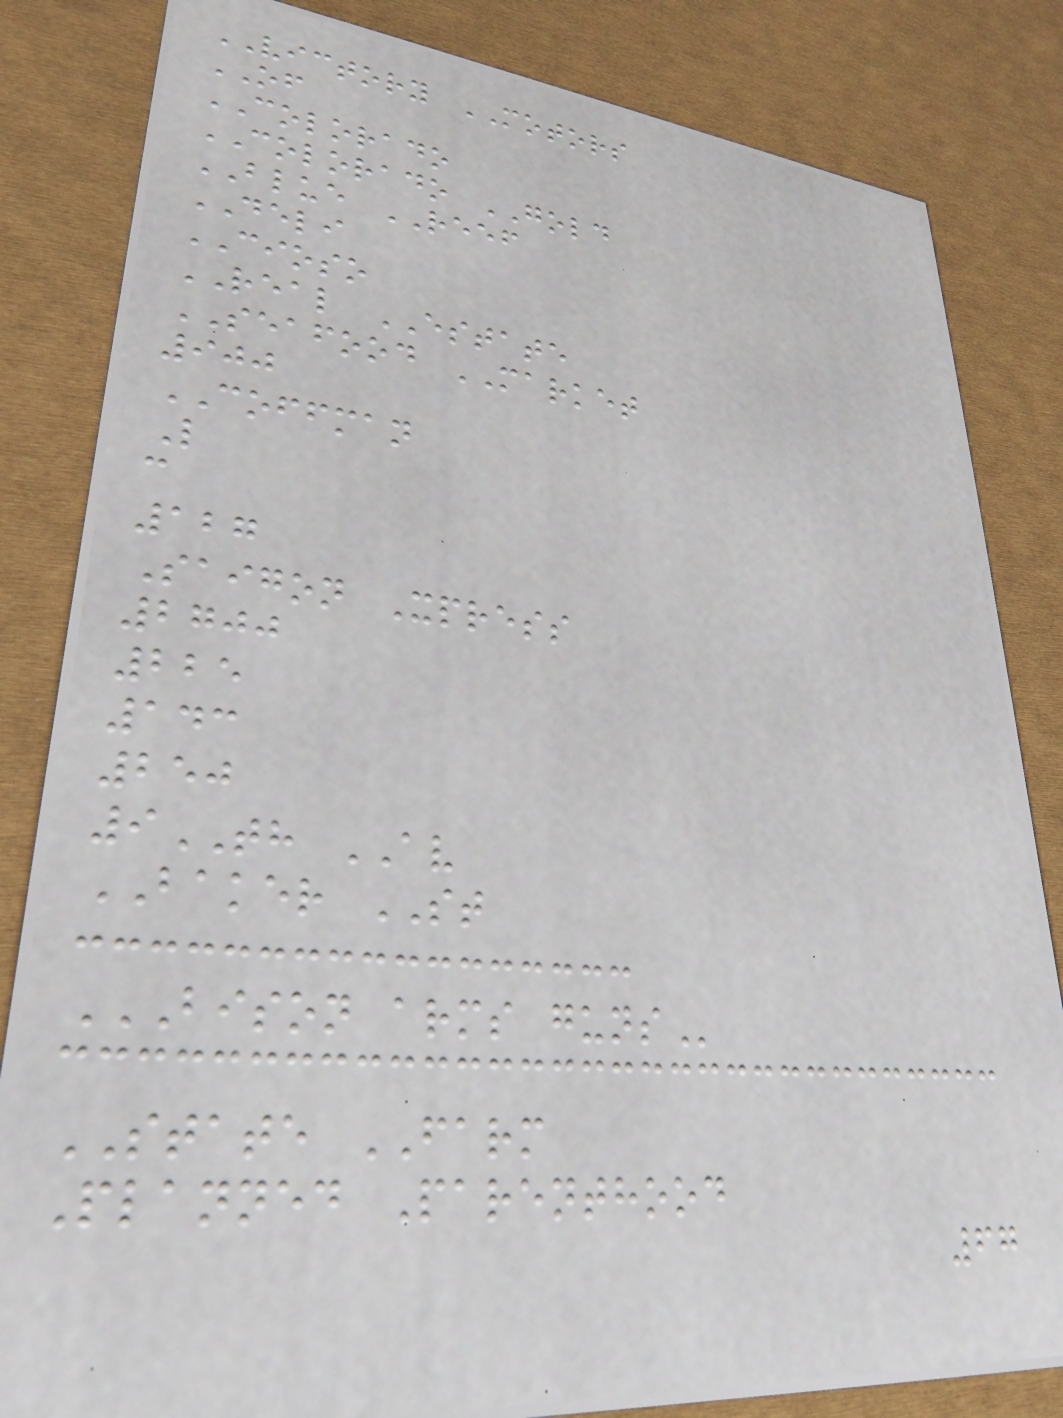VICTORY MOTORS
OF
COLORADO
COLORADO GOLD
BLUE REEF
DELI
CIOSO
REAL ESTATE
SEAFOOD MARKET
900
COFFMAN
L
c
127
Saigon Xpress
2700
225
143
250
9TH AV
BAKER ST
BISON ARMS GUNS
STATE FARM
Planned Parenthood
67
